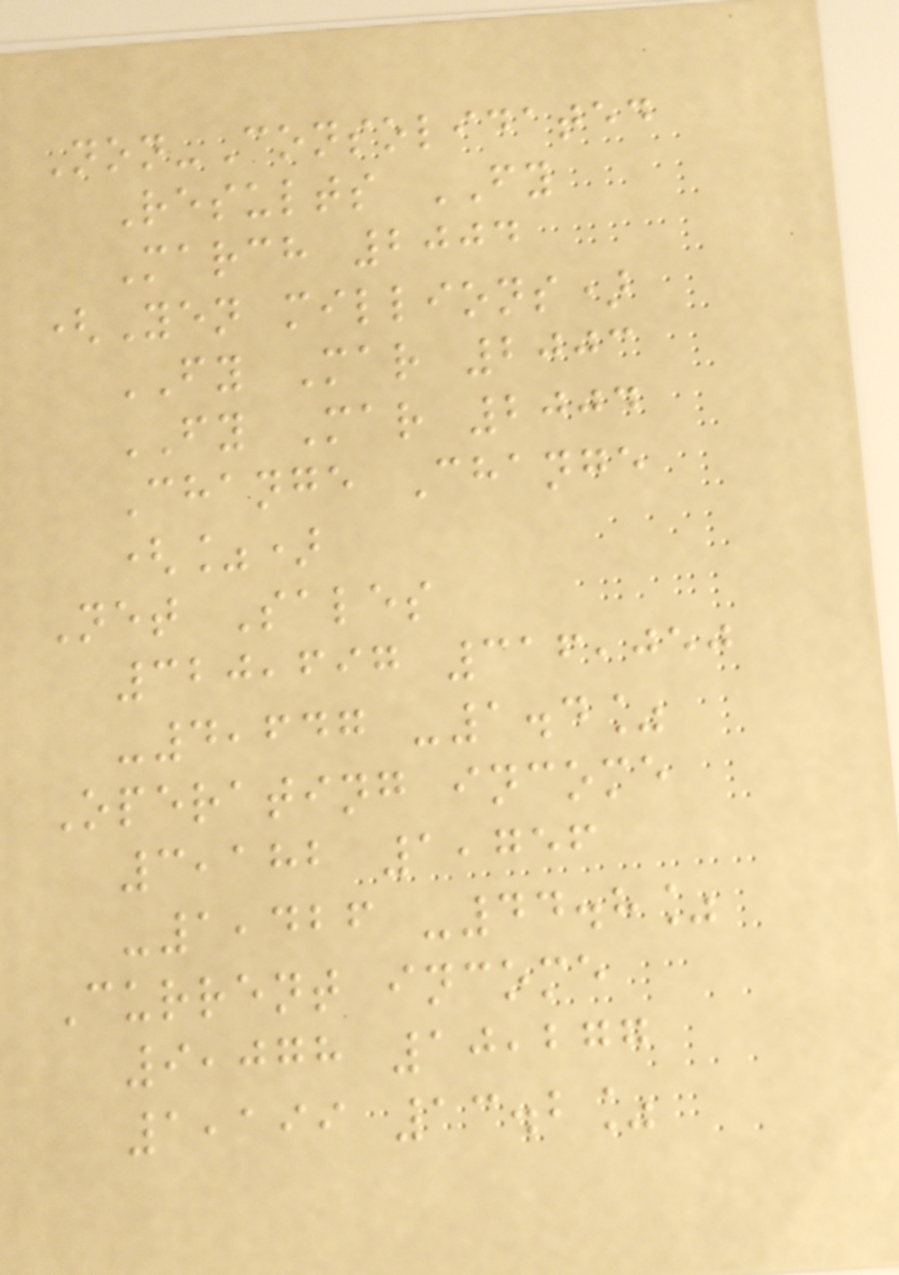Non-Consolidated
Results FY
March 2004
(Yen millions)
FY Mar 2003
FY Mar 2004
Change Change
(%)
Net Sales
320,697 316,050
-4,647 -1.4%
Operating income
3,182 1,756
-1,426 -44.8%
Current income
9,078 10,277
1,199 13.2%
